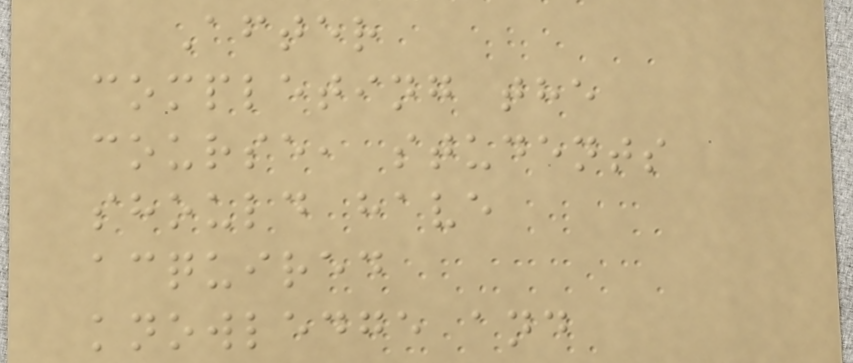After
completing the
course, students
should have
acquired
knowledge and
